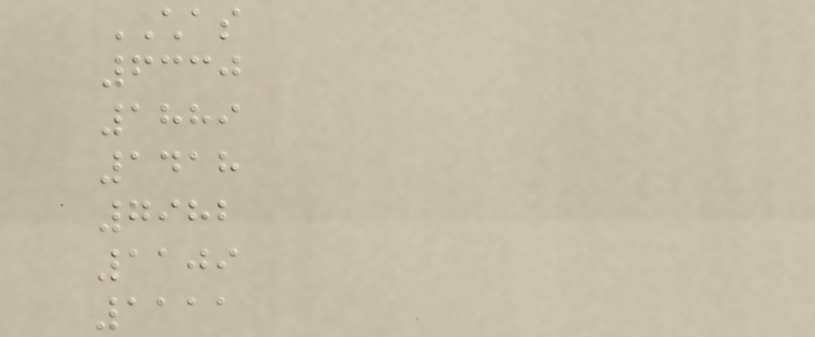CHAS
6330
1889
1418
7982
1109
1111
